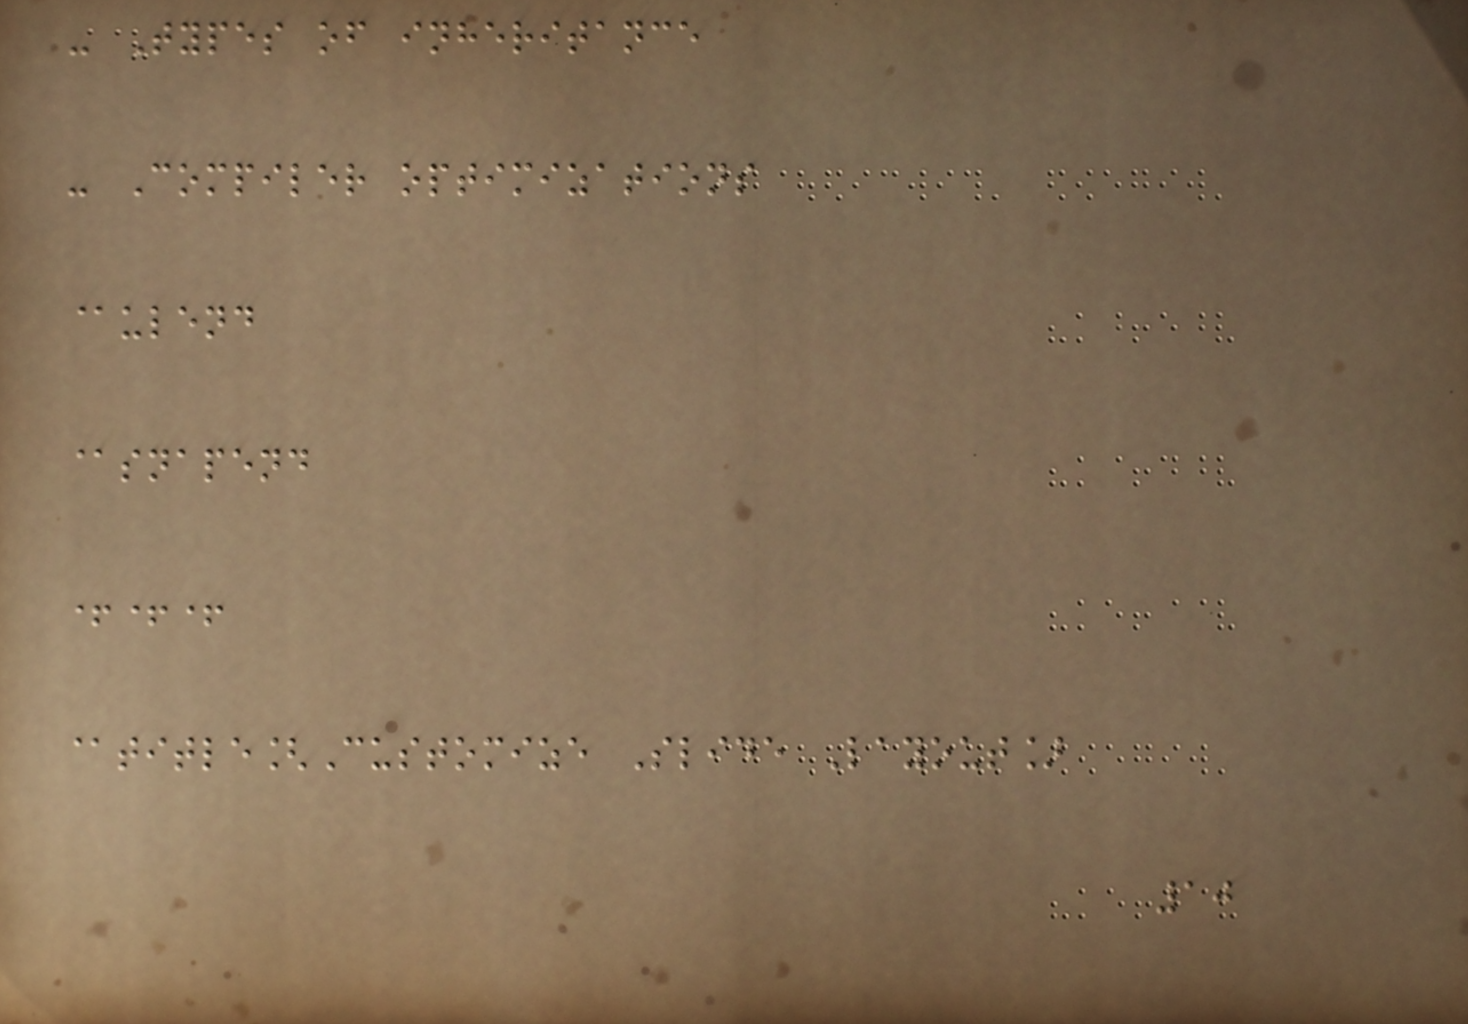- Types of inheritance
- Compiler optimizations
@ulend
@snapend
+++
@title[Customize Slide Layout]
10
